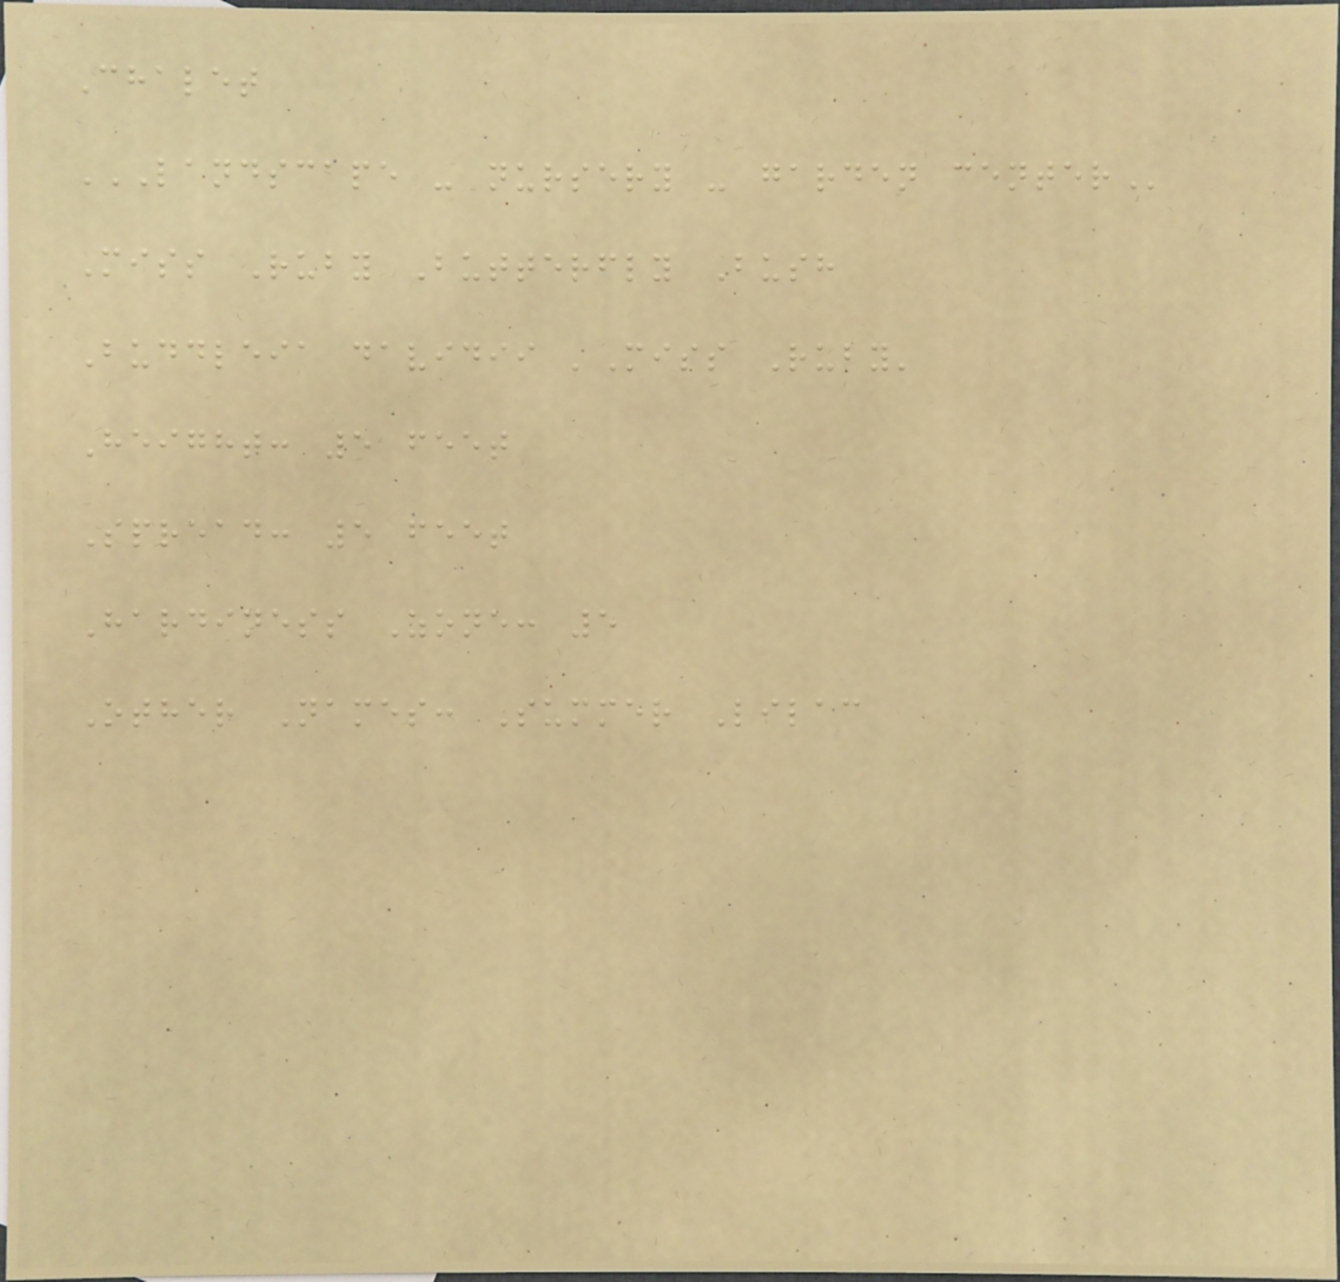Chalet
LANDSCAPE - NURSERY - GARDEN CENTER
Miss Ruby Butterfly Bush
Buddleia davidii 'Miss Ruby'
Height: 5 feet
Spread: 5 feet
Hardiness Zone: 5
Other Names: Summer Lilac
